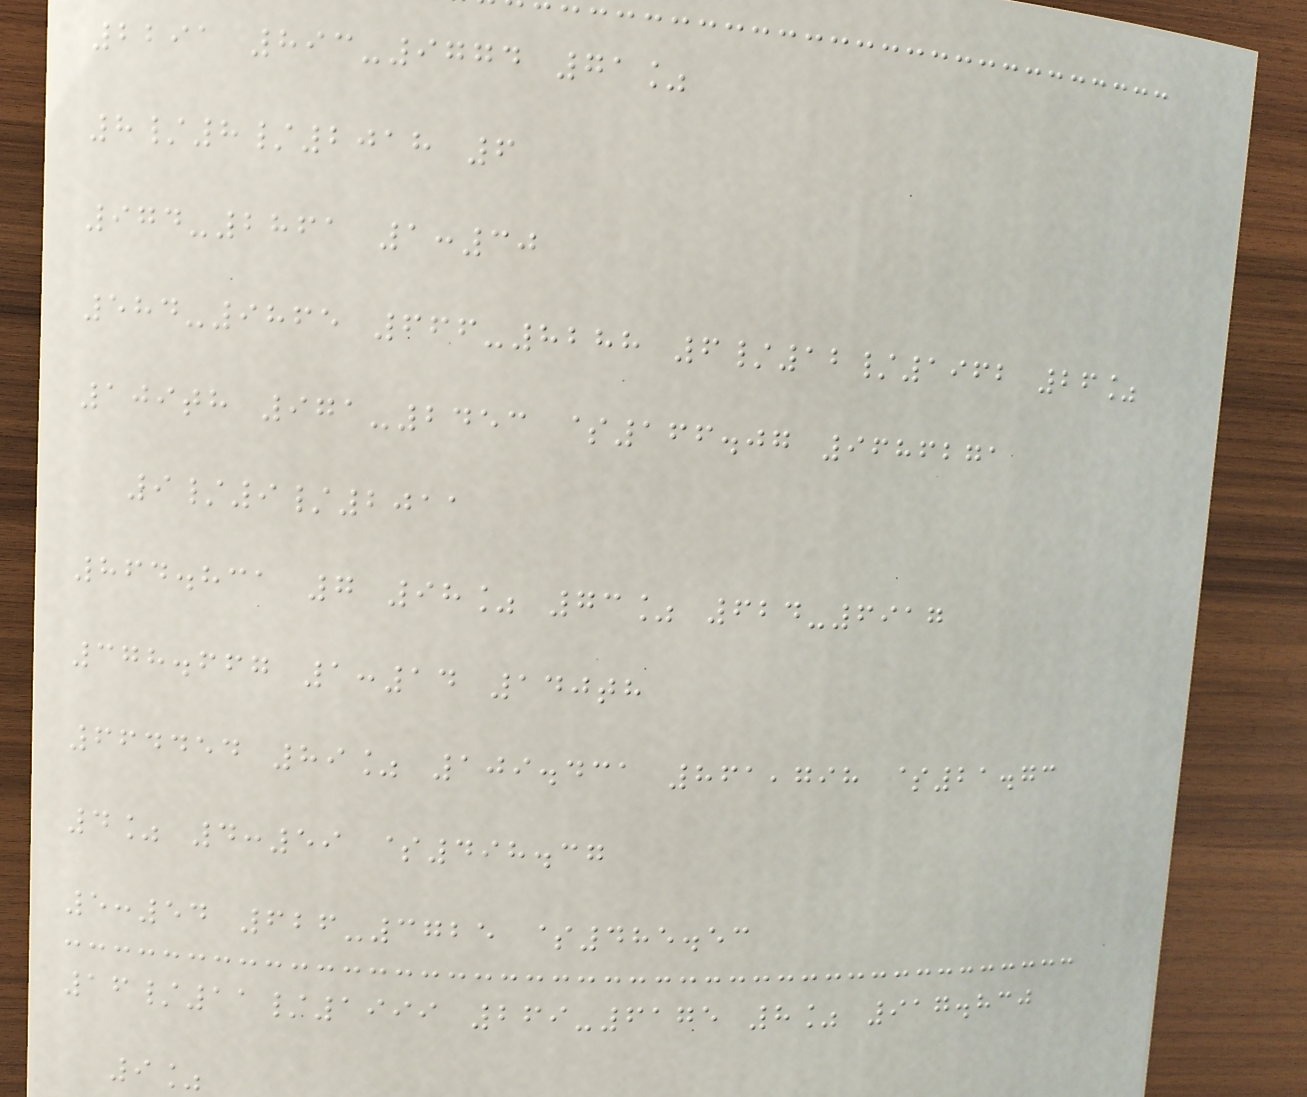2291 893-9774 71%
8/8/2018 6
974-2861 1:30
584-9865 666-8288 6/12/1962 26%
109th 971-2453 $166.07 9686271
9/9/2011
864.831 7 98% 73% 624-6917
378.667 1:14 140th
664454 89% 109.431 861,798 $21.73
4% 4:59 $498.37
5:54 626-3725 $485.53
16/11/1999 269-6175 8% 917.830
9%
